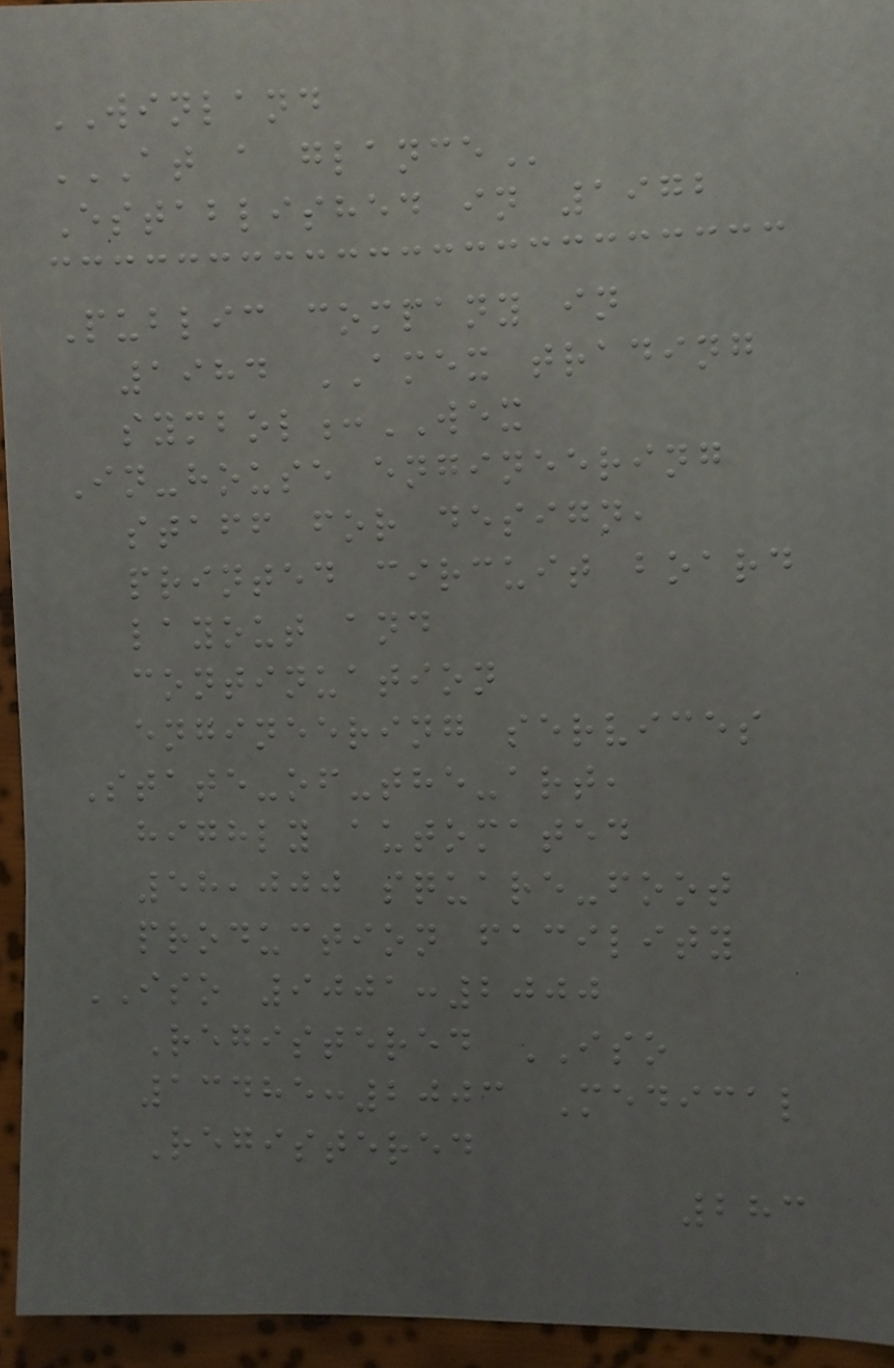WINLAND
AT A GLANCE
Established in 1972
Public company in
1984 AMEX trading
symbol:WEX
In-house engineering
staff for design,
printed circuit board
layout and
continuation
engineering services
State-of-the-art,
highly automated
58,000 square-foot
production facility
ISO 9001:2000
Registered ISO
13485:2003 Medical
Registered
283
